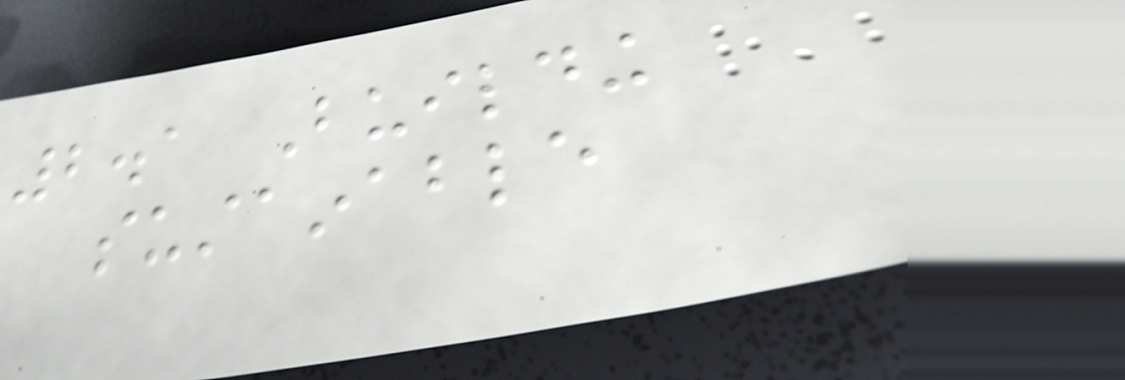2.1 Building
sustainable
